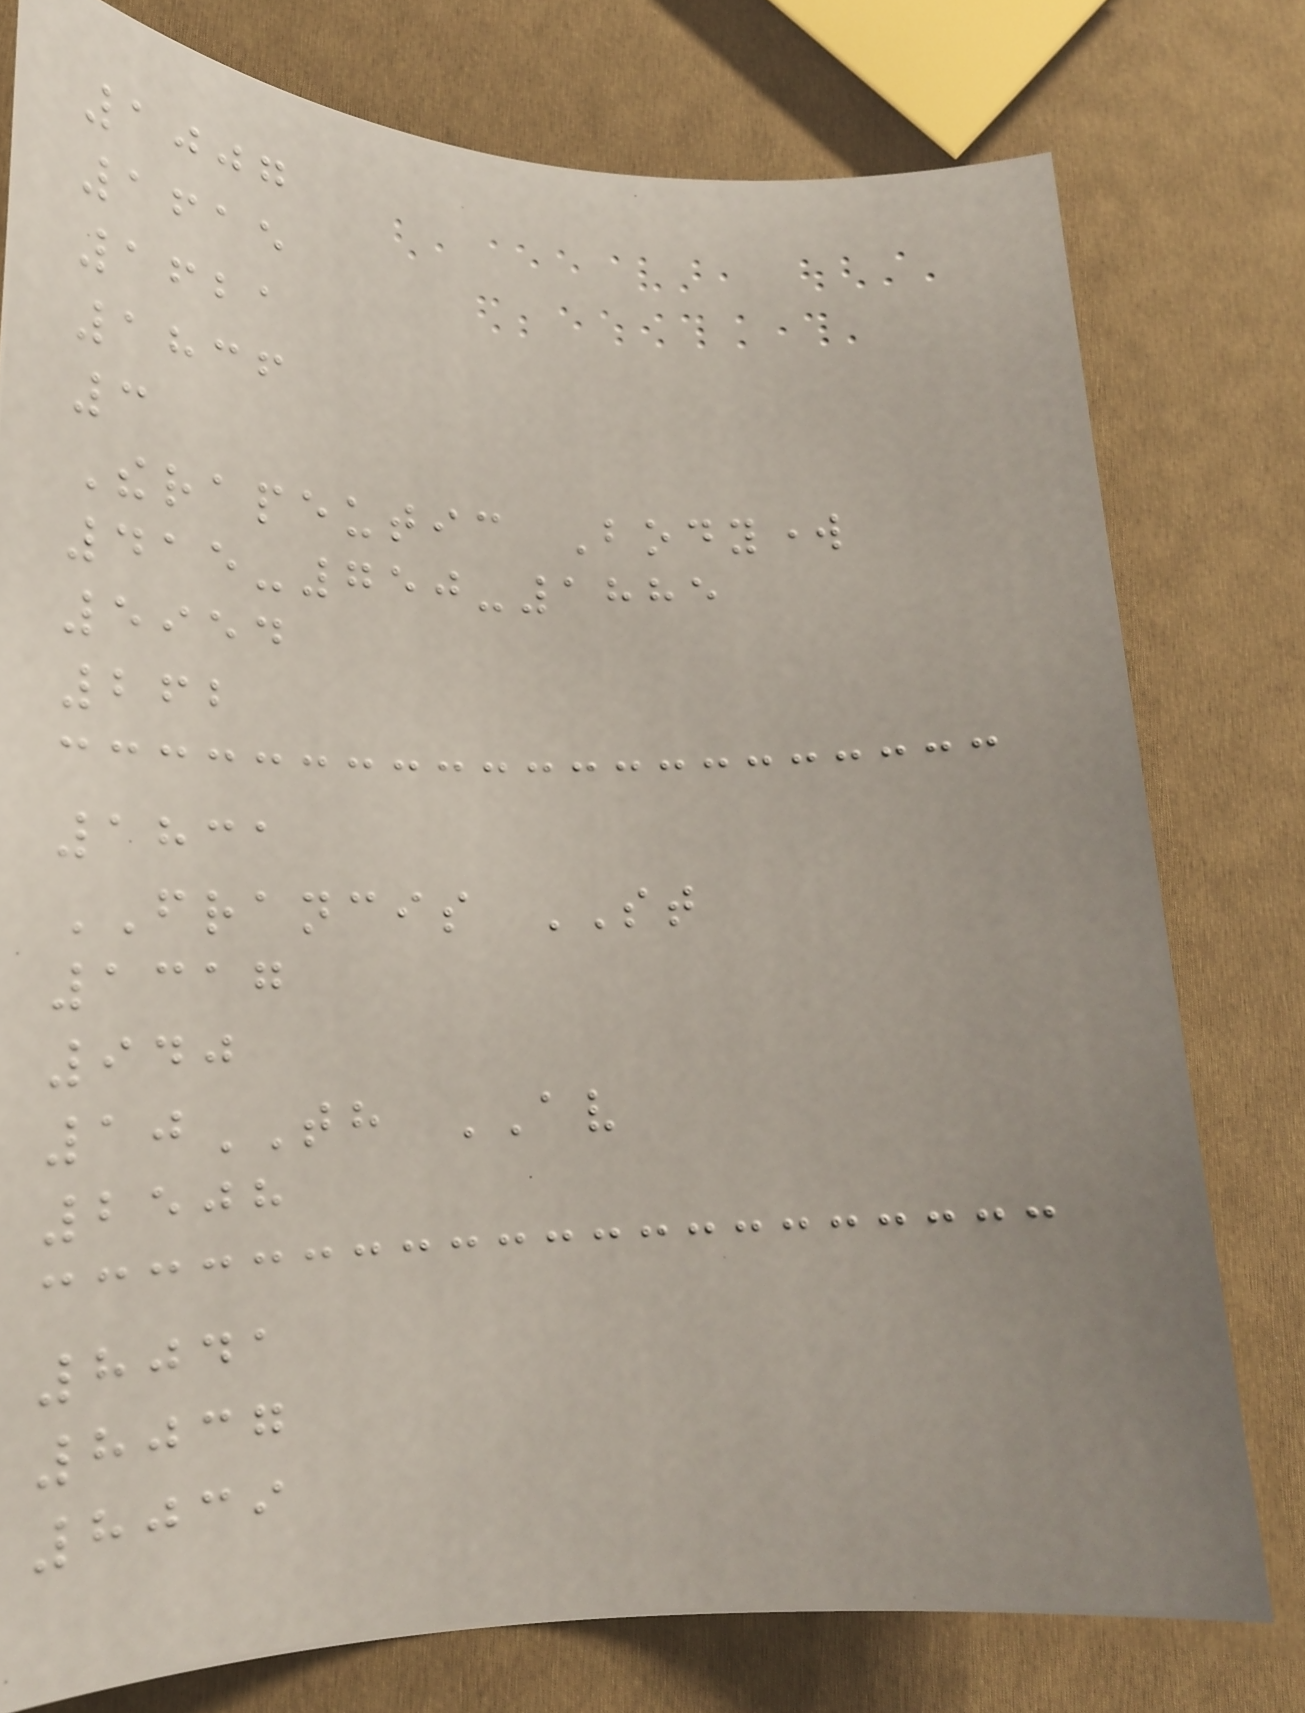1007
1615
1621
1836
3
Therapeutic Bodywork
415-750-1885
5954
262
1831
FRANCIS ST
1317
940
10TH AV
2508
8041
8037
8039
